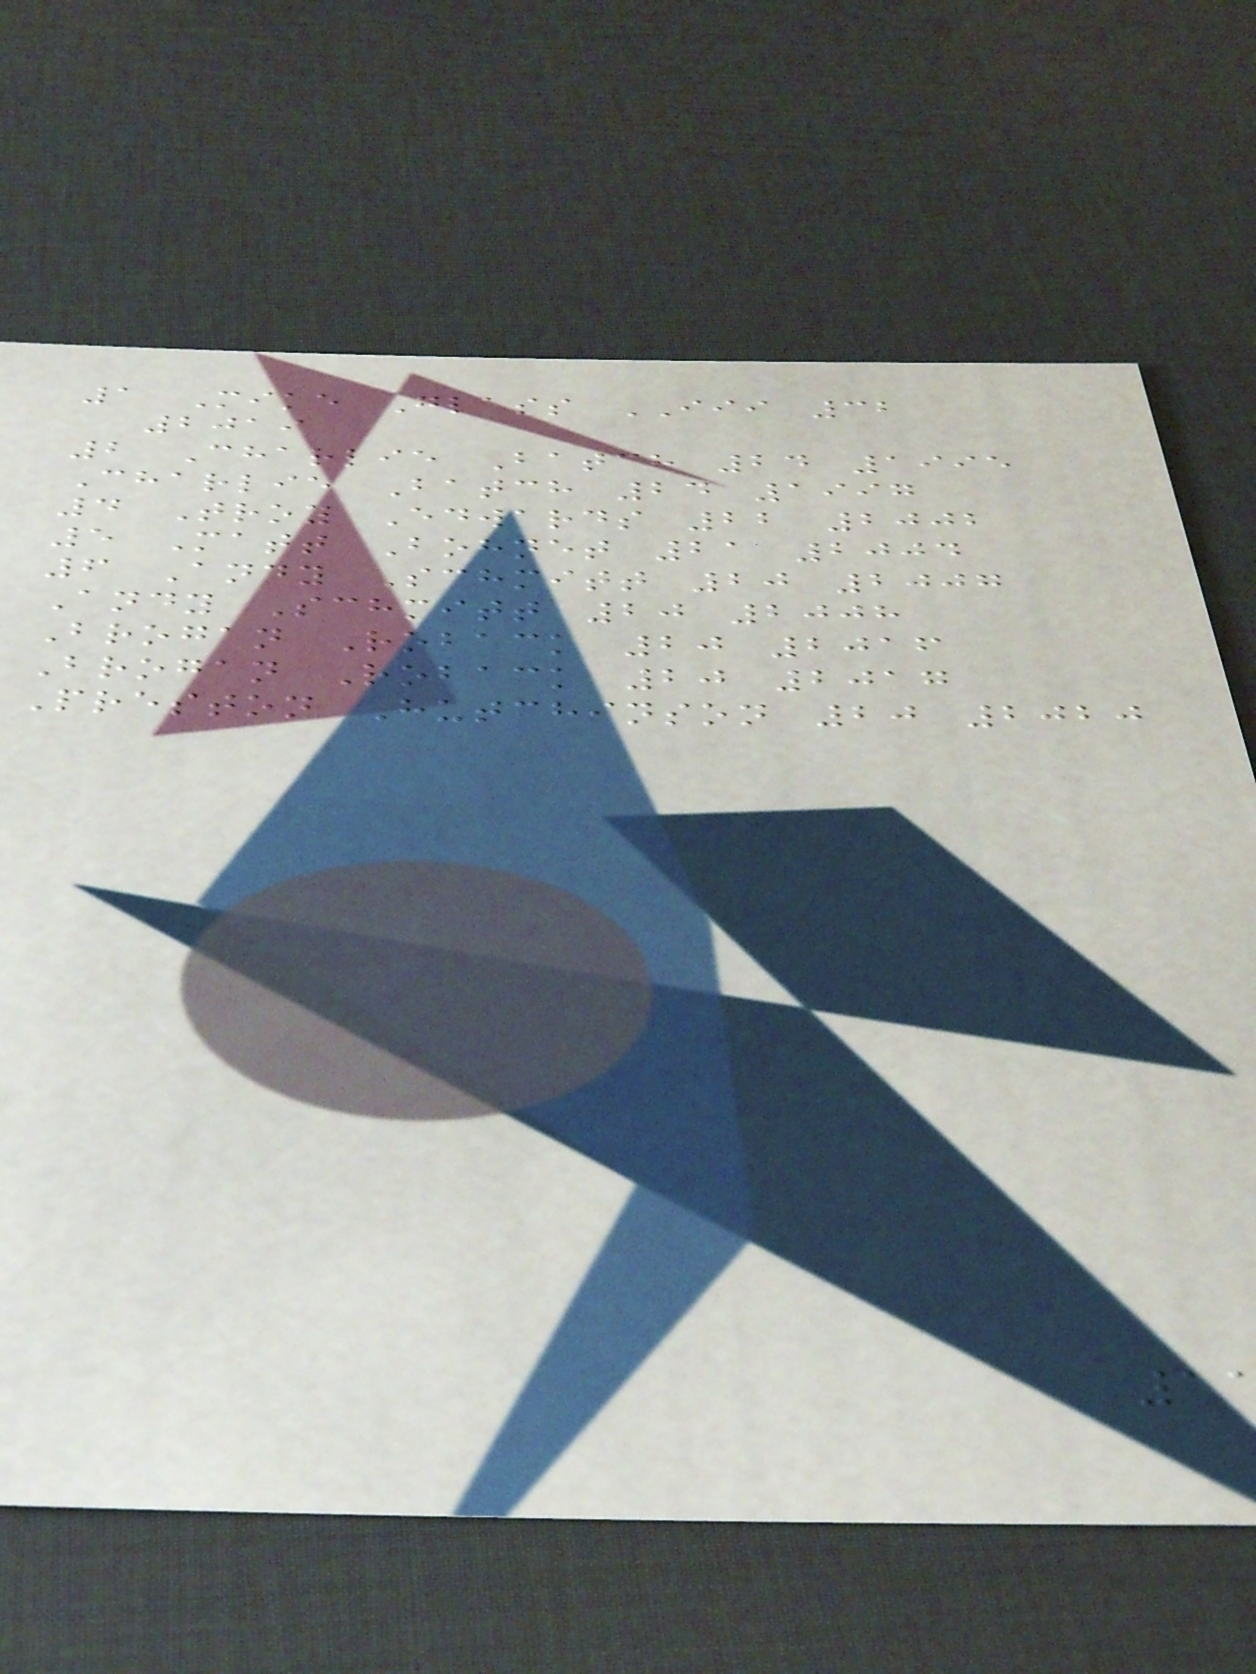1 Mike Glass III 32
2019
2 Charlie Batch 24 1995
Charlie Batch 24 1997
4 Troy Edwards 22 2002
5 Matt Bohnet 21 2004
6 Andy Schmitt 20 2007
Andy Schmitt 20 2008
Brogan Roback 20 2016
Brogan Roback 20 2017
Preston Hutchinson 20 2020
